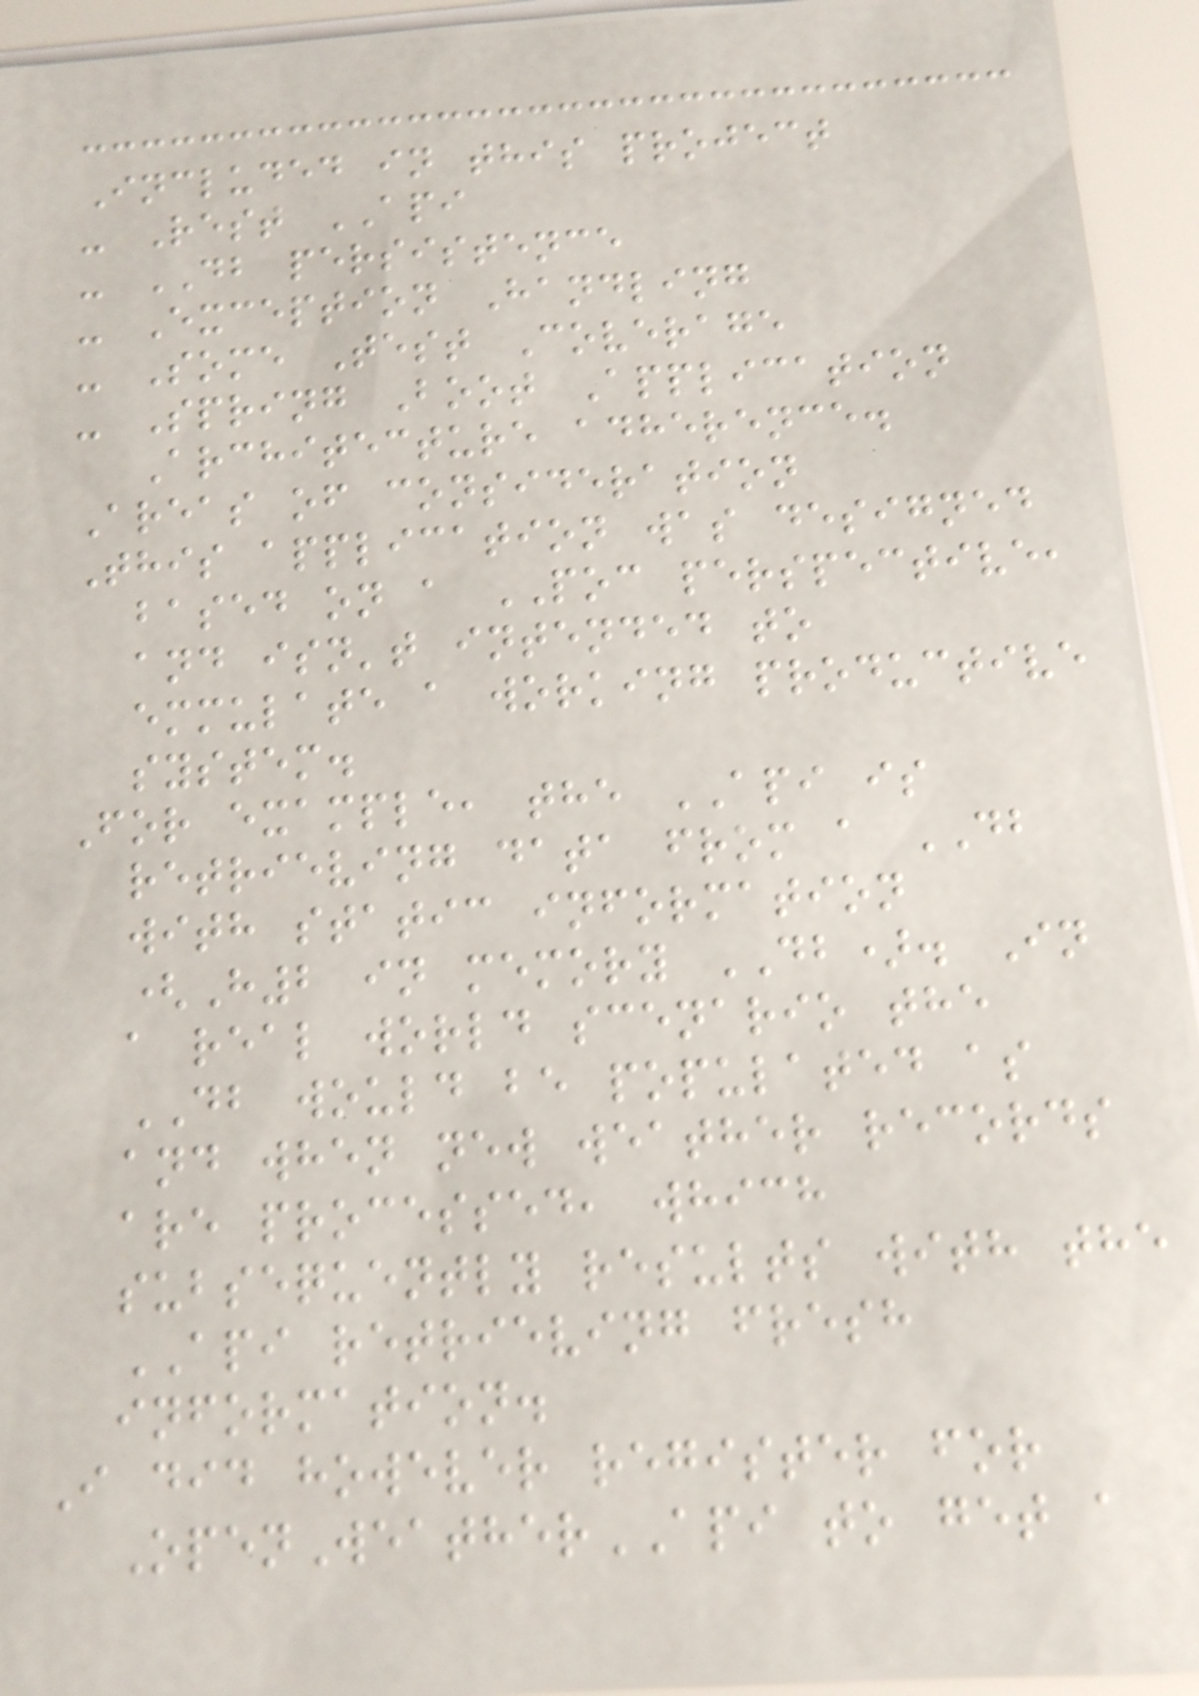Included in this project
- Rest API
- DB persistence
- Exception Handling
- Some Test Coverage
- Spring Boot Application
Architecture adherence.
Areas of consideration
This application was designed
based on a POC perspective,
and isn't intended to
emmulate a working productive
system.
For example, the API is
retrieving data from a DB
with static information
(H2 in memory DB). In
a real world scenario the
DB would be populated as
and when new weather records
are processed, which
subsequently results with the
API retrieving fresh
information.
I did however register for
OpenWeatherAPI to get a
